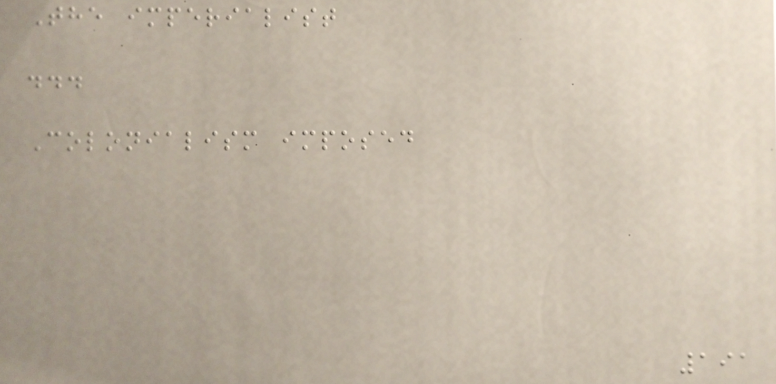The imperialist
...
Colonialism imposed
191
